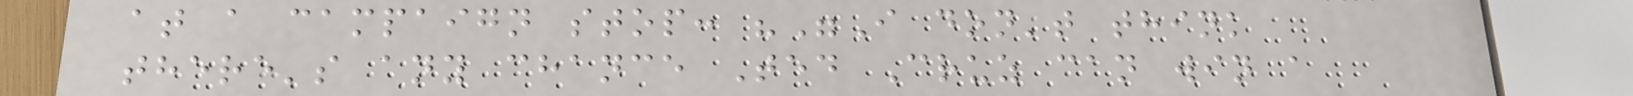at a campaign stop: ""I don't think
there's any chance Ted Cruz can win a
